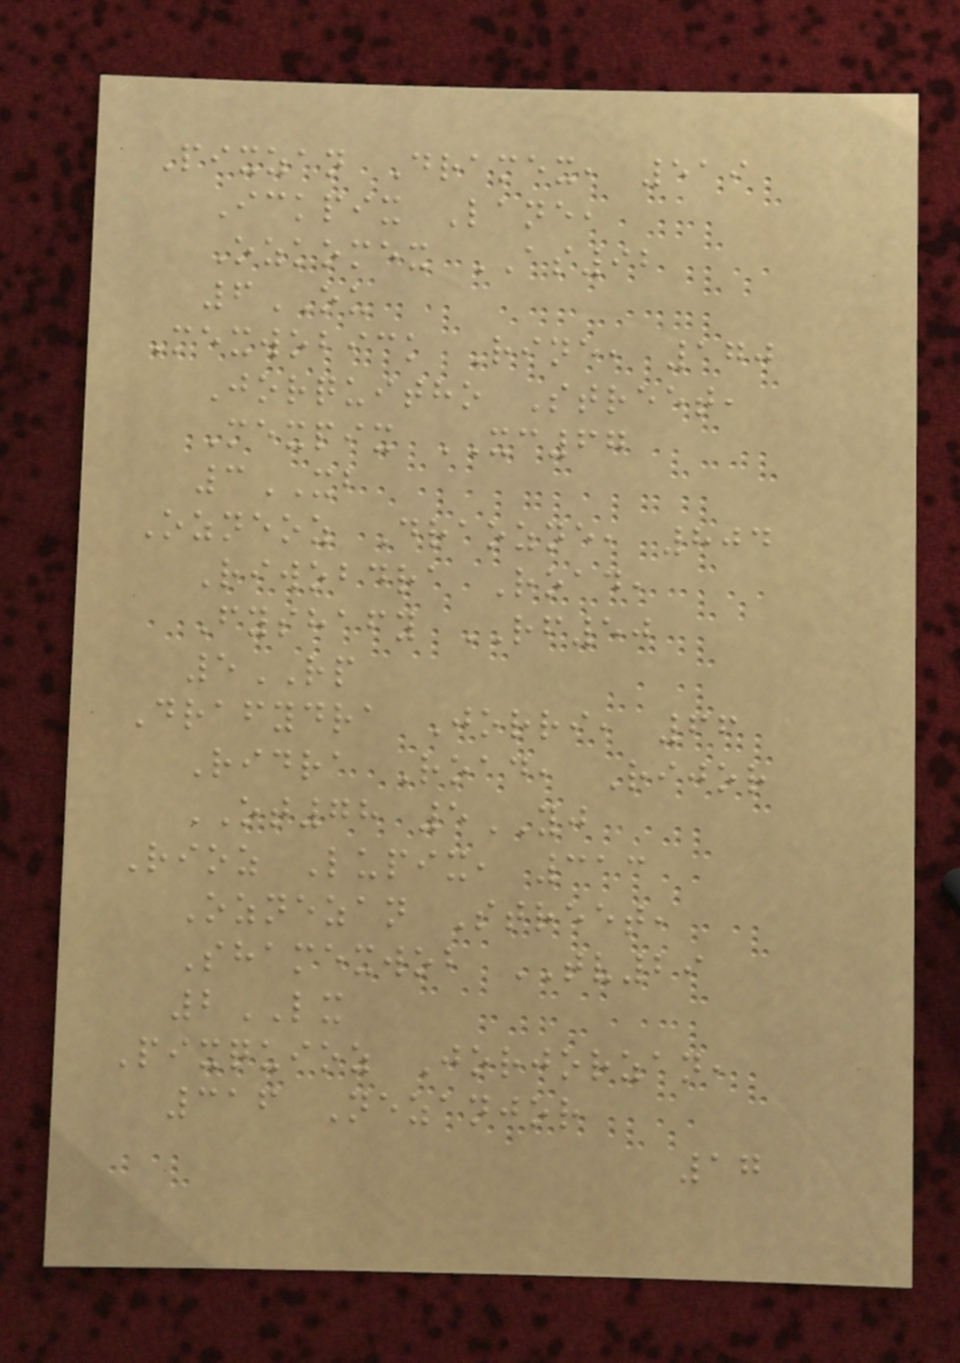Pixzan Dramex, 519
Ickpix Lane,
Ozkomex AS92
6OU
Mexwobick Rine, 170
Jorquitho Street,
Mexpix XC67
3XB
Ozneoz Draozne, 804
Riwobdra Road,
Fyshafy RF50
5RP
Drafydra Jorri, 66
Ridra Road, Rijor
OT78 5YJ
Rioz Lupix, 313
Oznezan Street,
Shamexwob TV29
2LX
Pixquioz Jorjorzan,
316 Nezanjor
17
